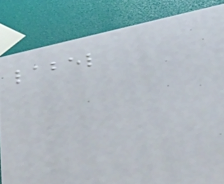label
